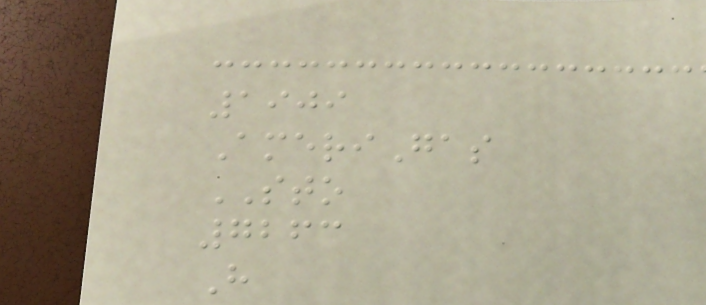1909
AmeriGas
STO
7263
H
